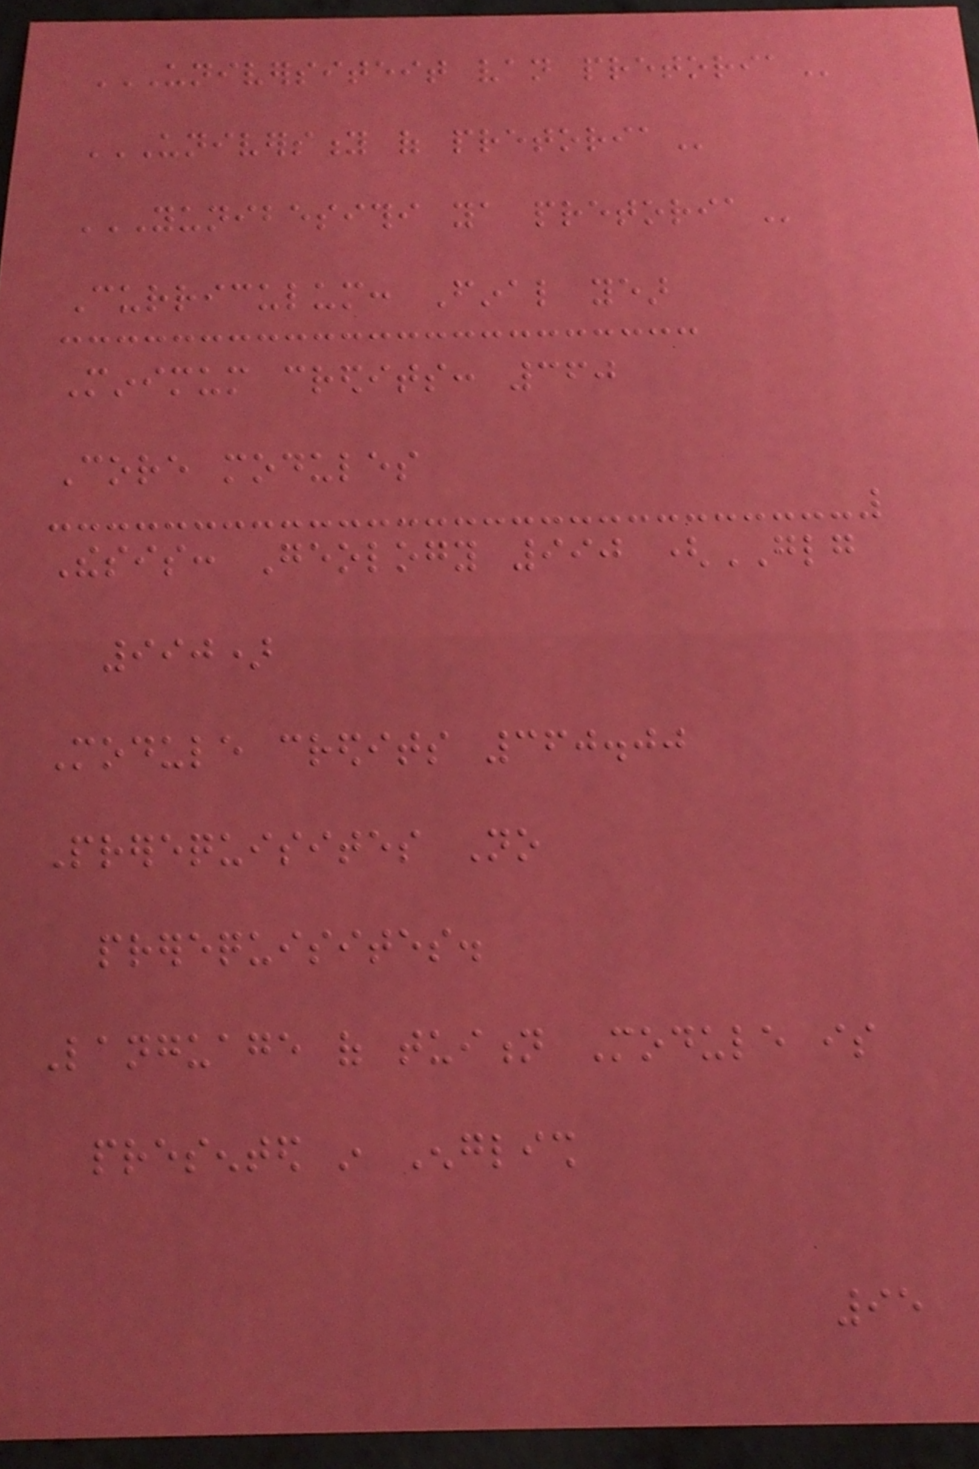UNIVERSITEIT VAN PRETORIA
UNIVERSITY OF PRETORIA
YUNIBESITHI YA PRETORIA
Curriculum: Final year
Minimum credits: 360
Core modules
Thesis: Geology 990 (GLG
990)
Module credits 360.00
Prerequisites No
prerequisites.
Language of tuition Module is
presented in English
95
